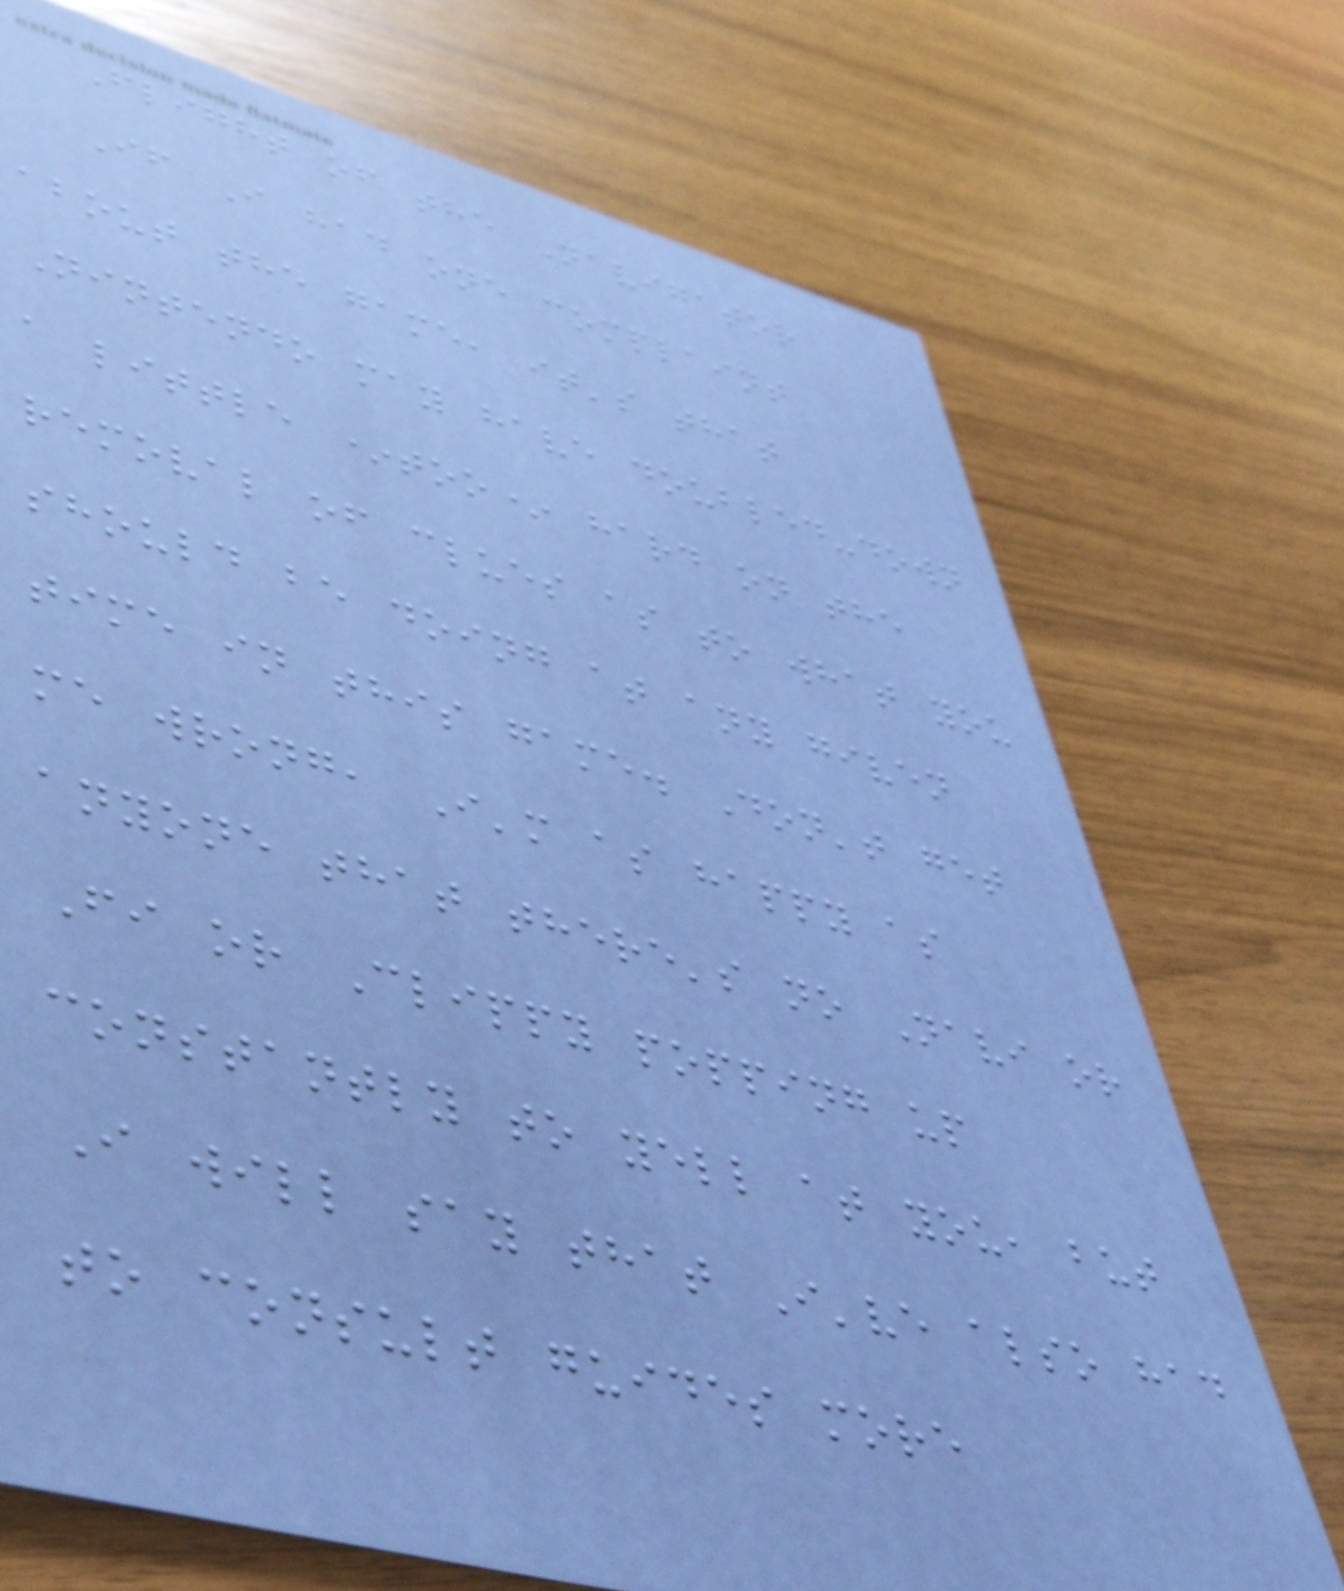Flight of the Navigator
If I had one complaint
about the game, it's that
Nintendo may have doubled-down
a little *too* hard on the
removal of clues as to what you
should be doing at any given
time in this game. Don't get
me wrong, I'm as happy as
anyone that there's no Navi or
Fi or Clippy popping up
constantly to yell at you, but
I will say that I've also had
to consult guides more
